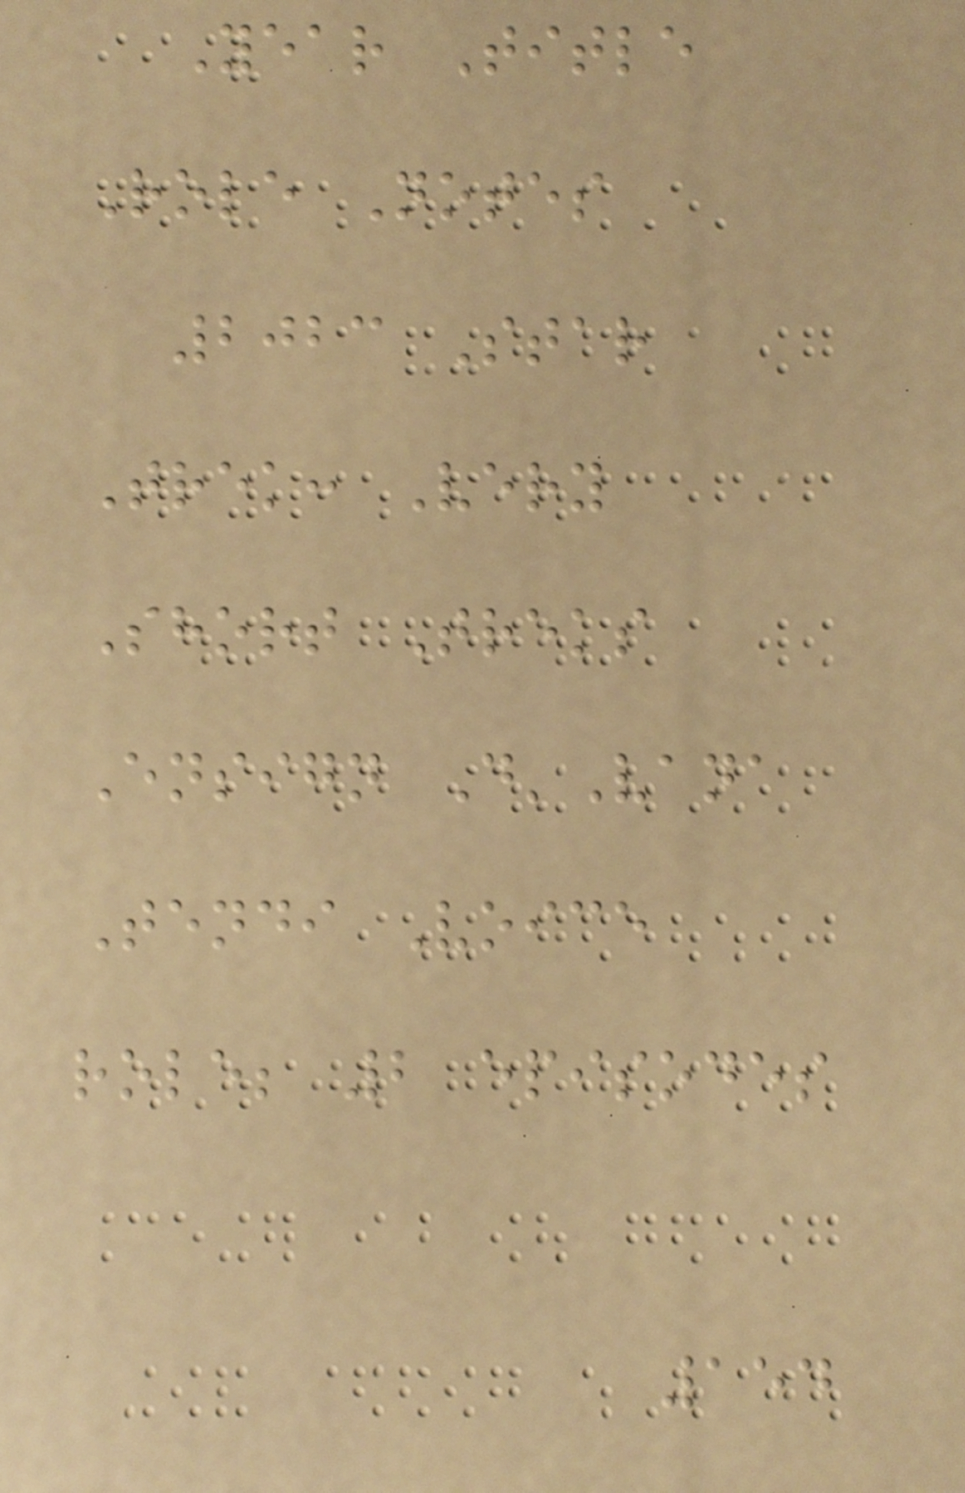Year Title
Role Notes
2023 Star
Trek: Very
Short Treks
Ensign D'Vana
Tendi Voice
role; 2 episodes
154
